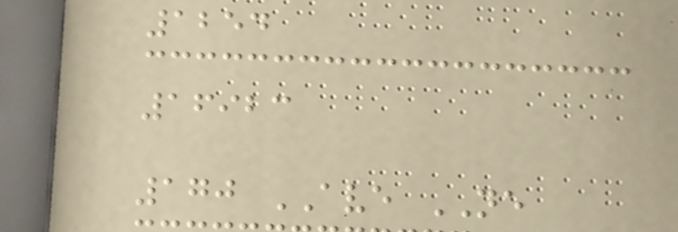1254
16923
170 AVE NE
